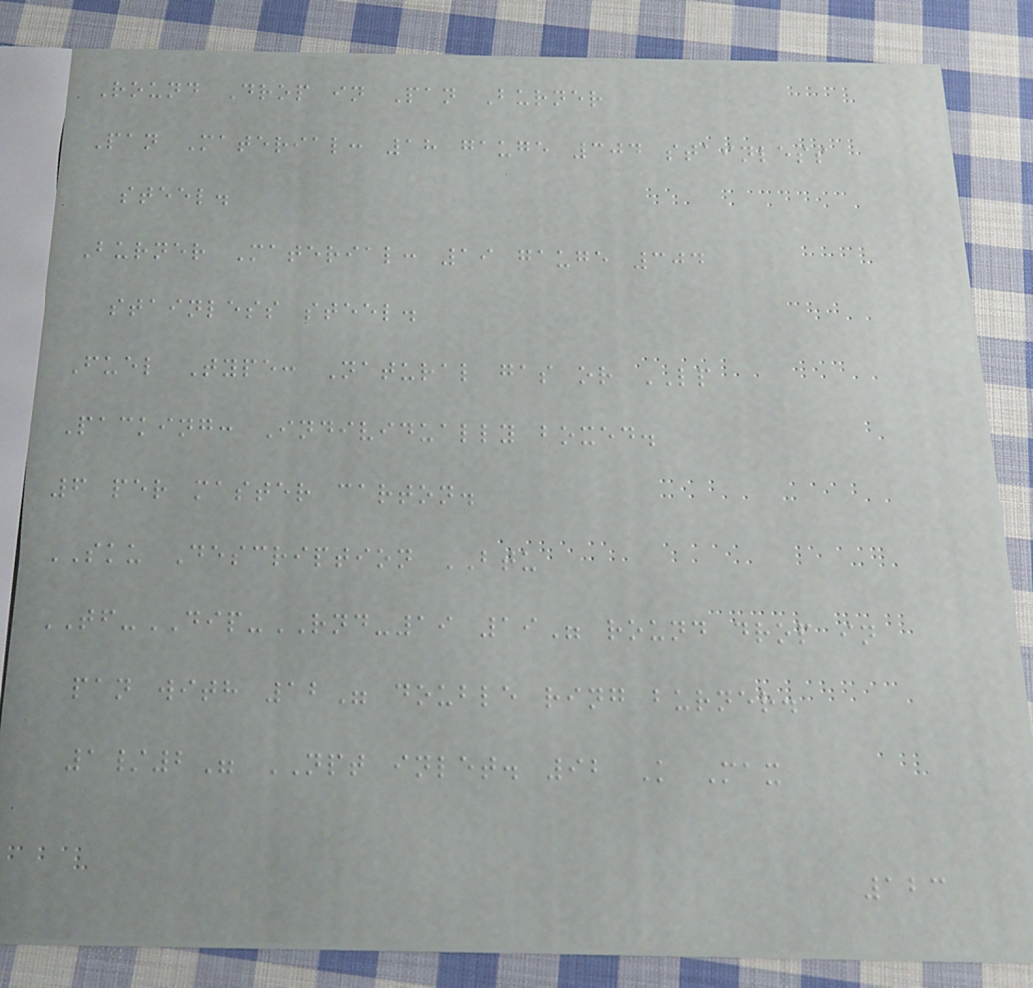Round Drop in Pan Burner
Pan Material: 18 gauge 304 stainless
steel.
Burner Material: 19 gauge 304
stainless steel.
Fuel Type: Natural gas or LP
Packing: Individually boxed.
6 per master carton.
SKU Description BTU
TF-DIP-RND-19 19" round drop in
pan with 12" double ring burner.
1/2" NPT inlet. 92 K Max
123
